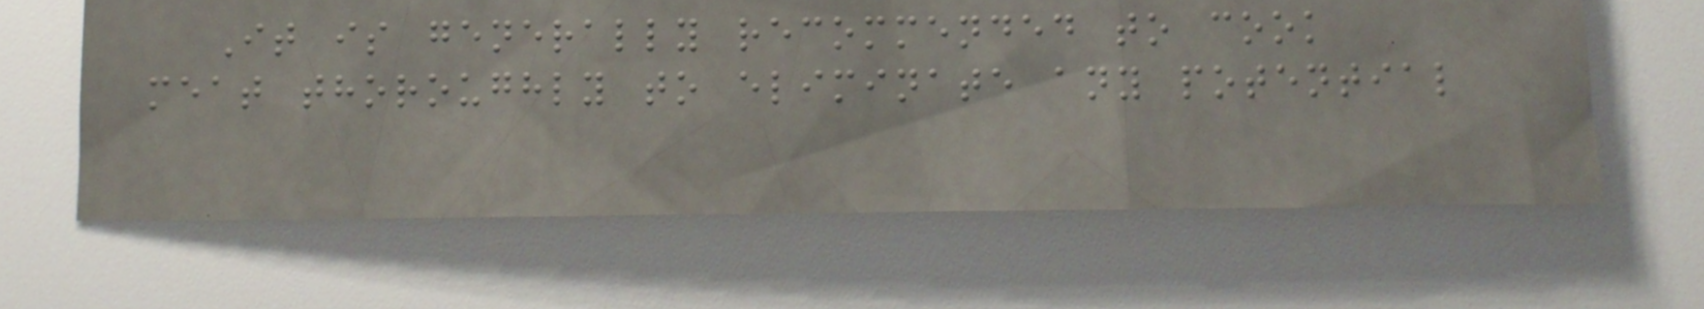It is generally recommended to cook
meat thoroughly to eliminate any potential
